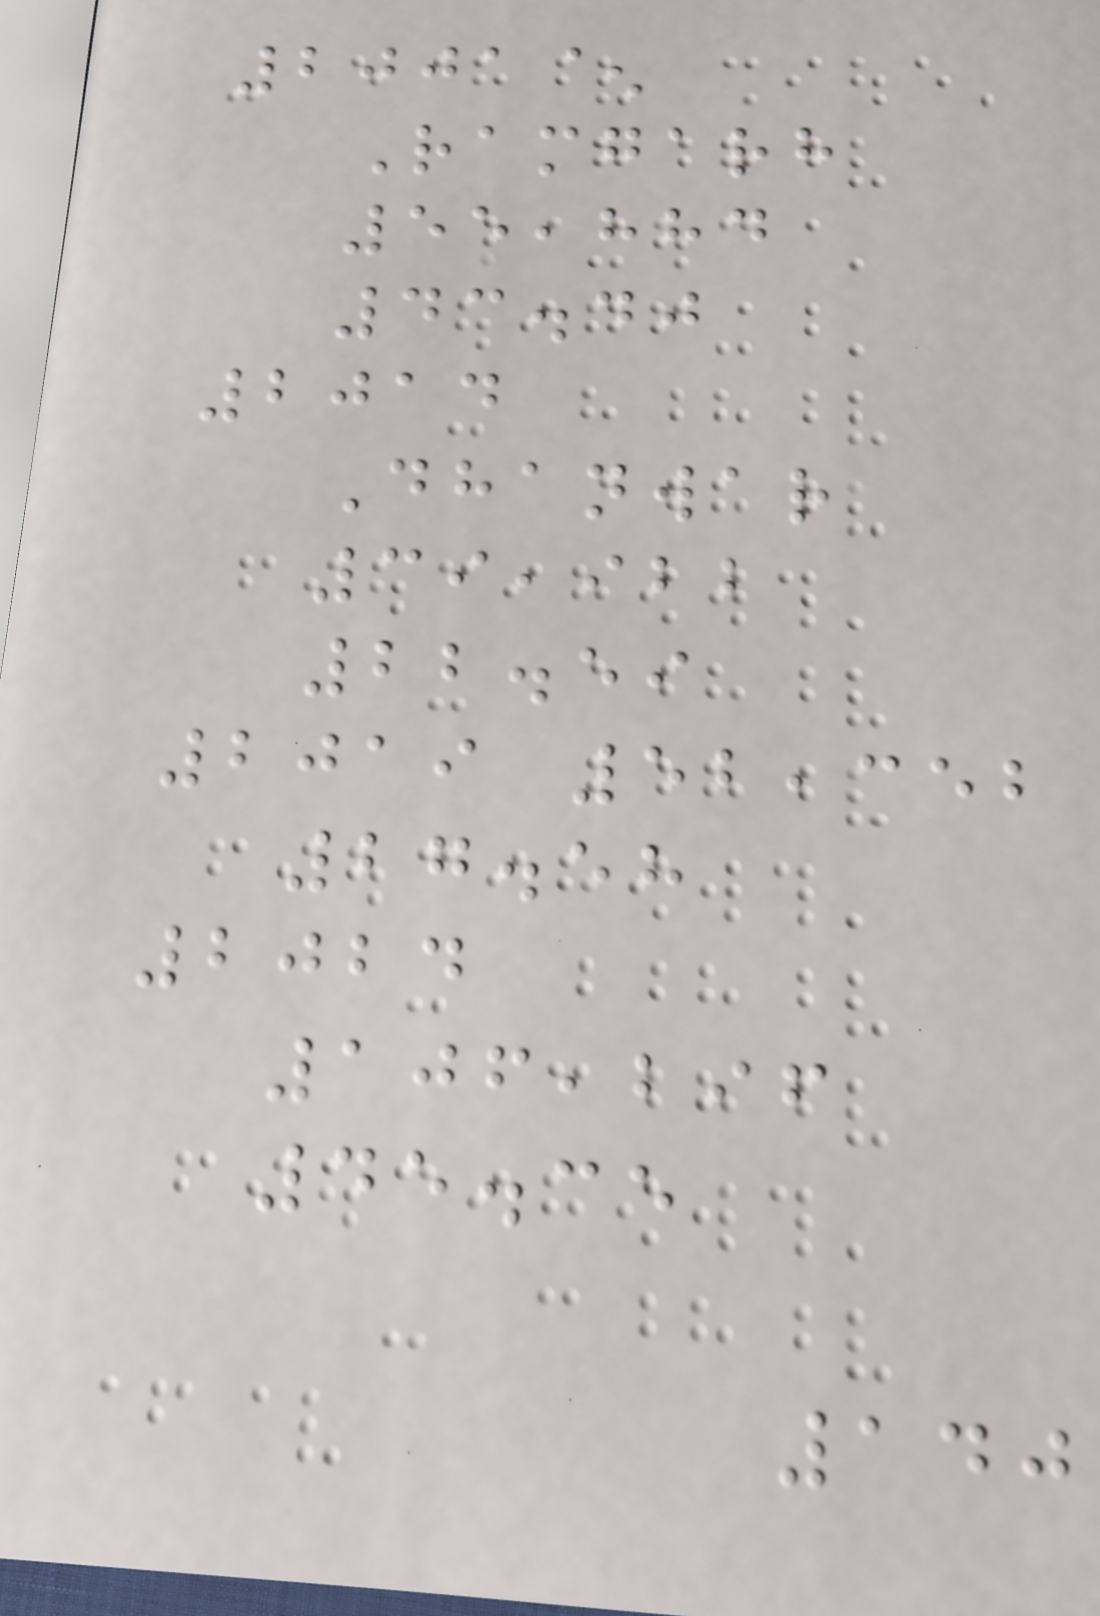2001^
Ramgarh
55,884
43.40
2014
Dhanwar
39,922
22.59
2019 52,352
27.58
2024
106,296
45.35
140
